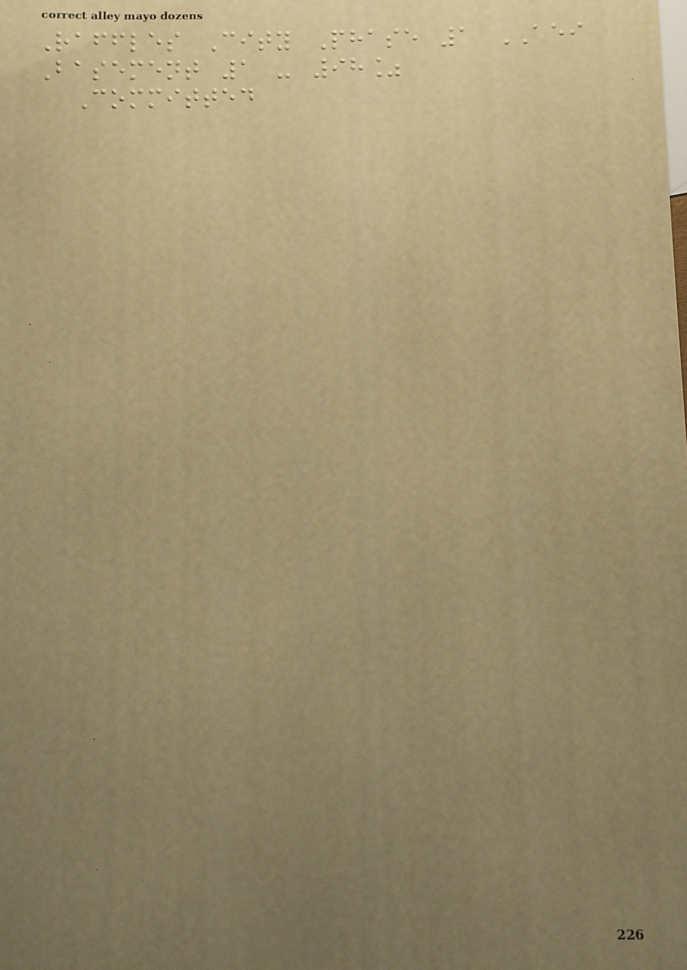Raffles City Phase 1 AEI
Basement 1 - 98%
Committed
